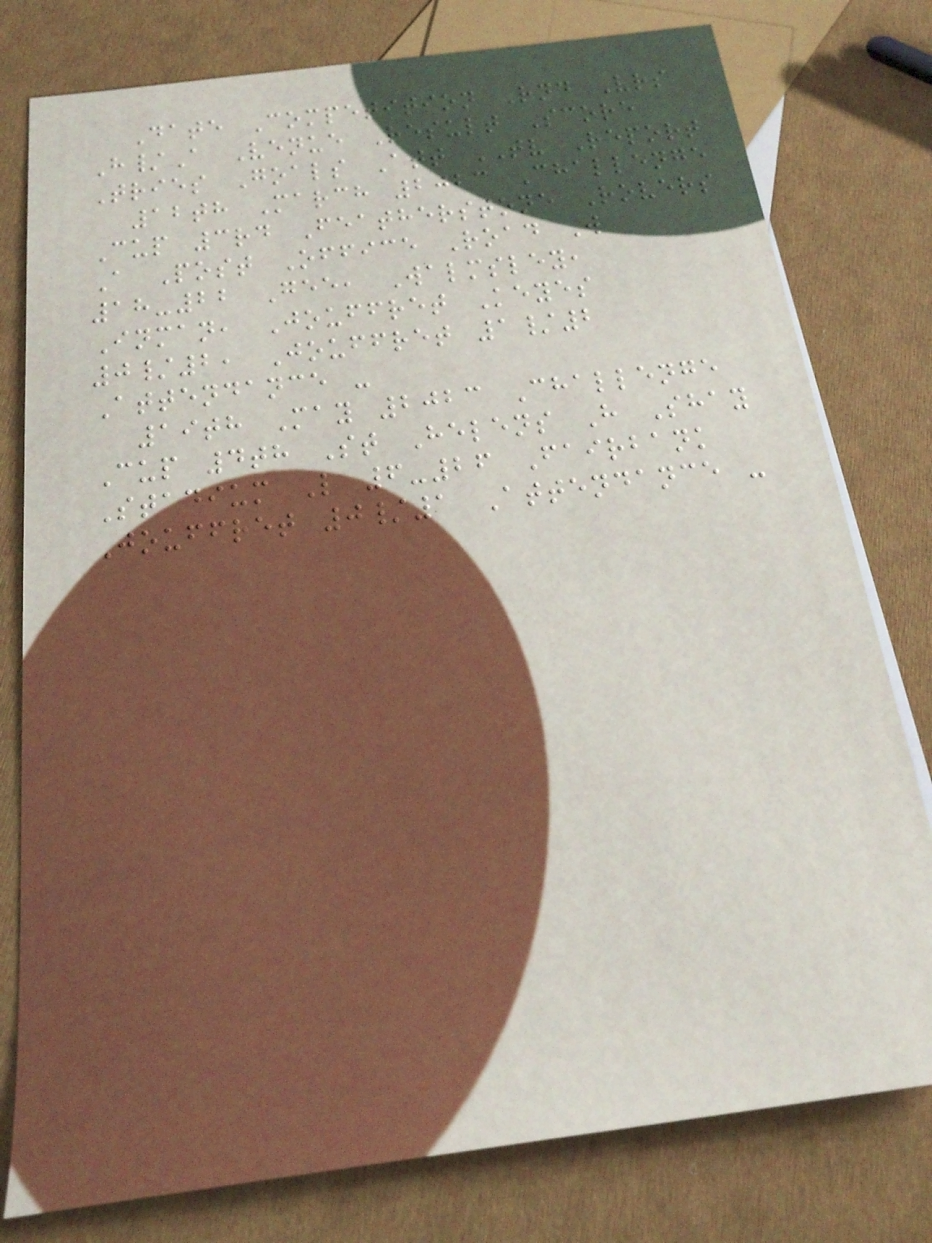Date Competition Rnd Vrs
H/A Venue Result Score
Tries Goals Att TV Report
12th March 2023 Challenge
Cup 3rd Featherstone Rovers
A Post Office Road W
18-22 Gee, Walmsley,
Inman, Jouffret Keyes
0/2, Jouffret 1/2
Attendance -
19th May 2023 Challenge
Cup 4th St Helens H Shay
Stadium L 6-26 Fairbank
Jouffret 0/1 Attendance -
